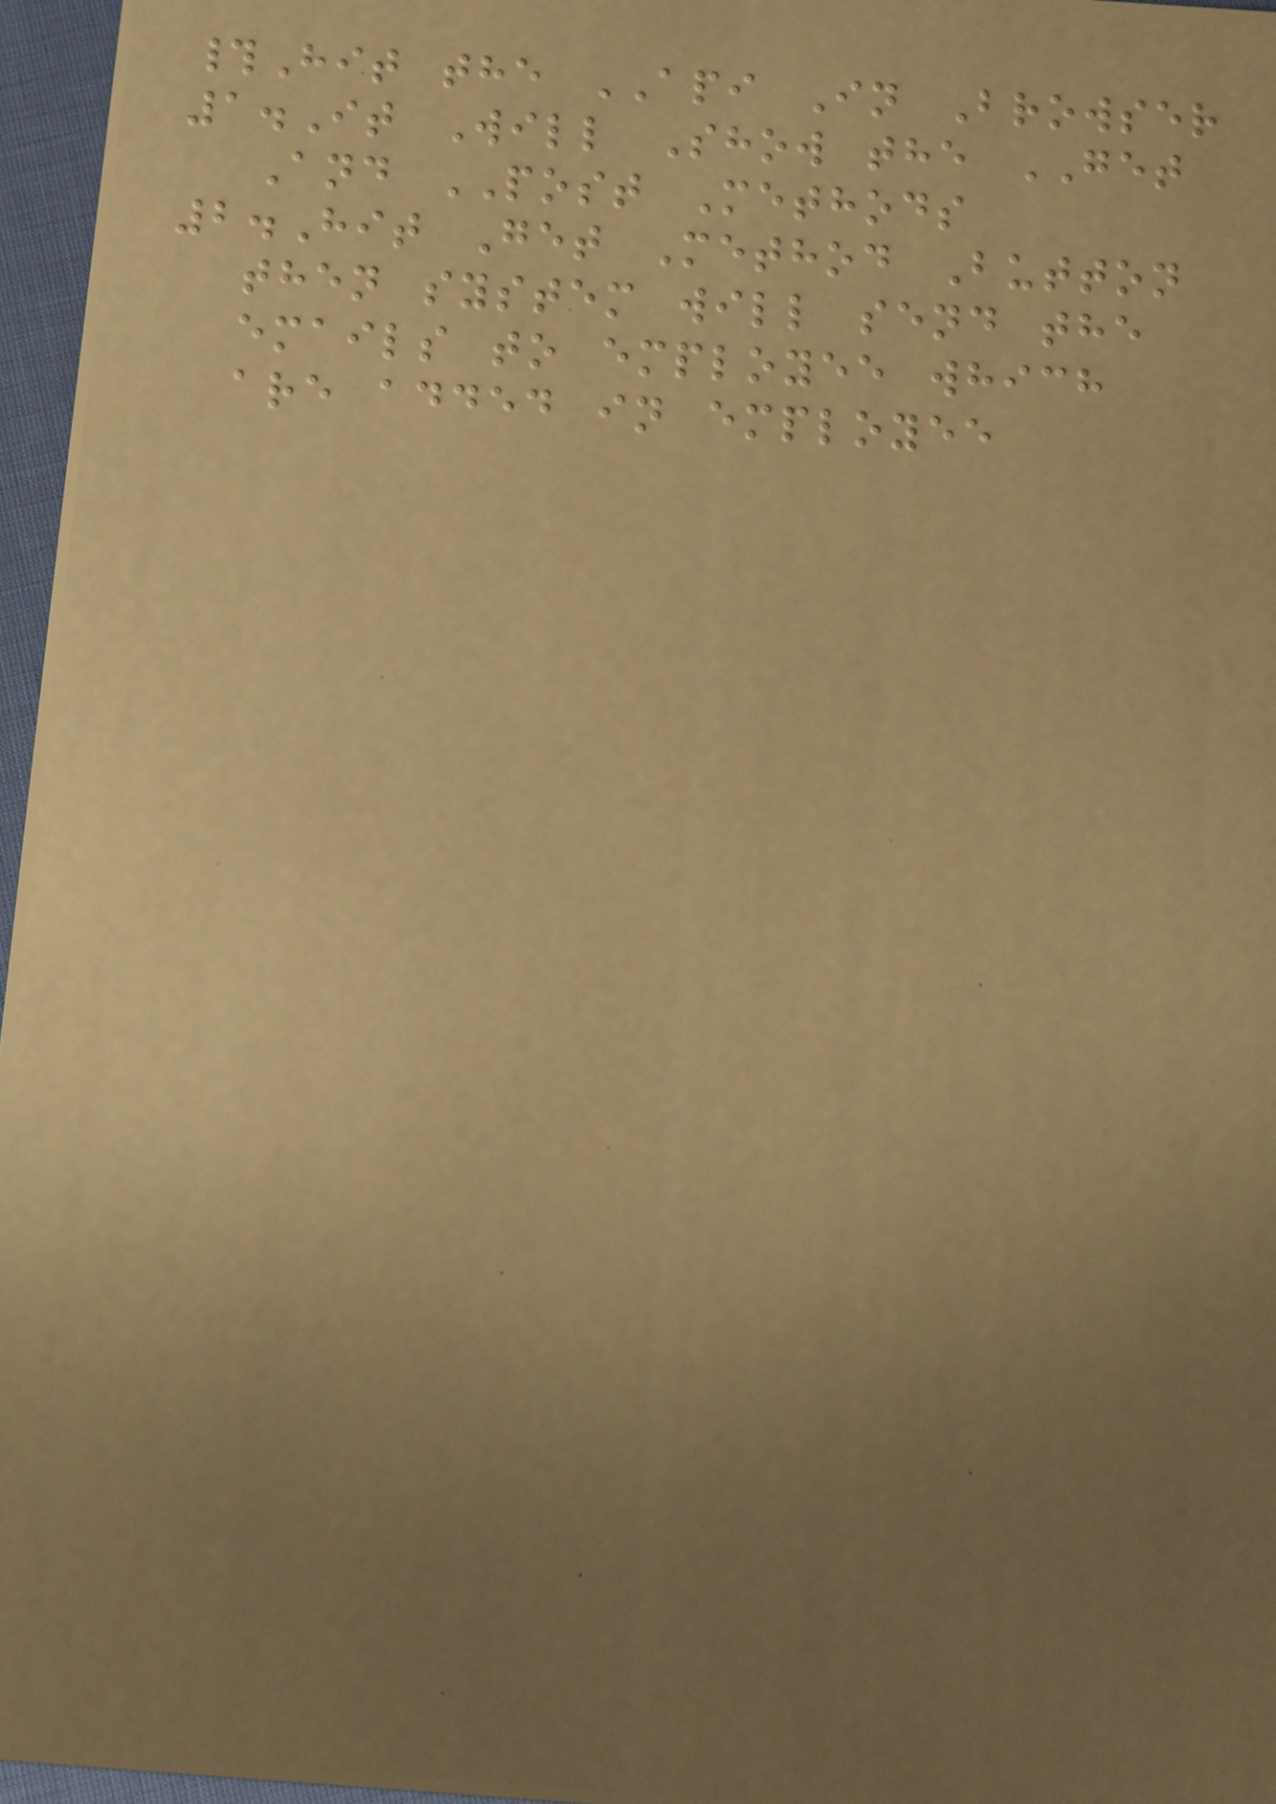#Hit the API In Browser
1.It Will Show the GET
And POST Methods
2.Hit Get Method Button
then system will send the
emails to employee which
are added in employee
